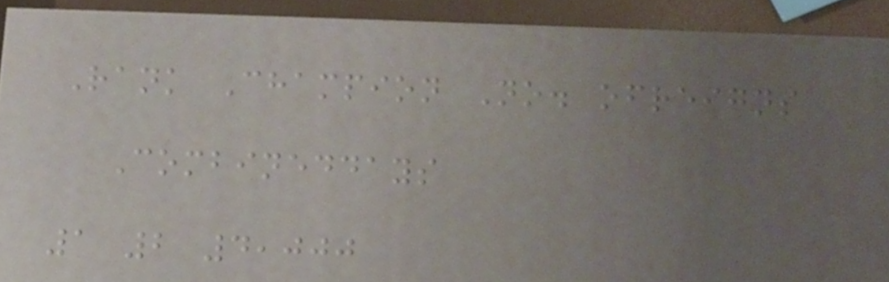Rank Champion No. ofreigns
Combineddays
1 2 4,000
